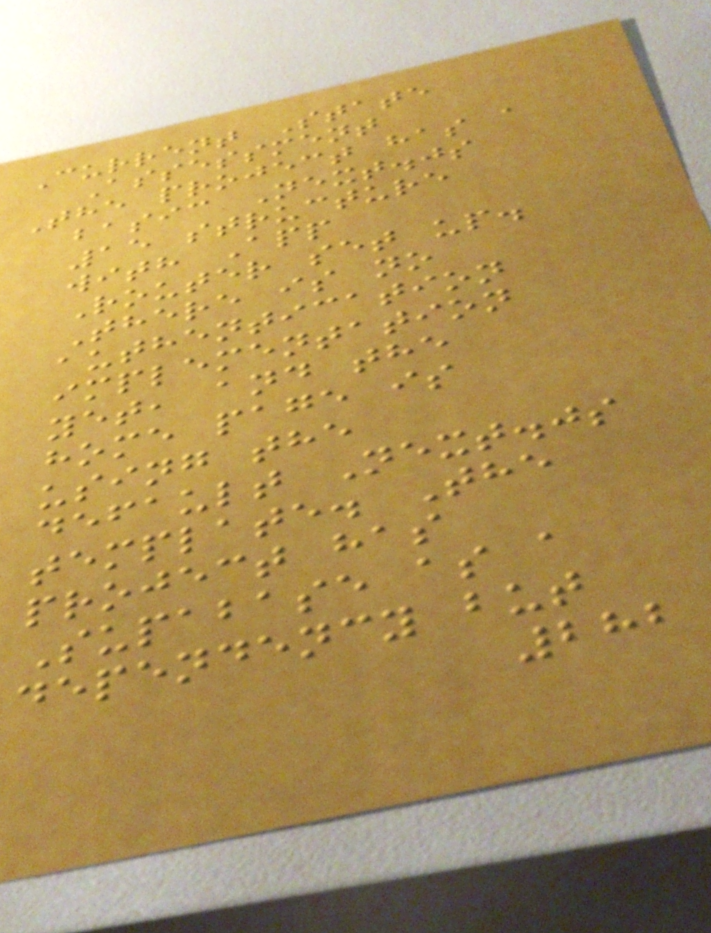Current State
Assessment
The project has a
basic Next.js
15 structure
with App
Router set up.
There is no
authentication
implementation
yet, and the
home page is
using the
default Next.js
template. The
project has
Supabase as a
dependency but
282
